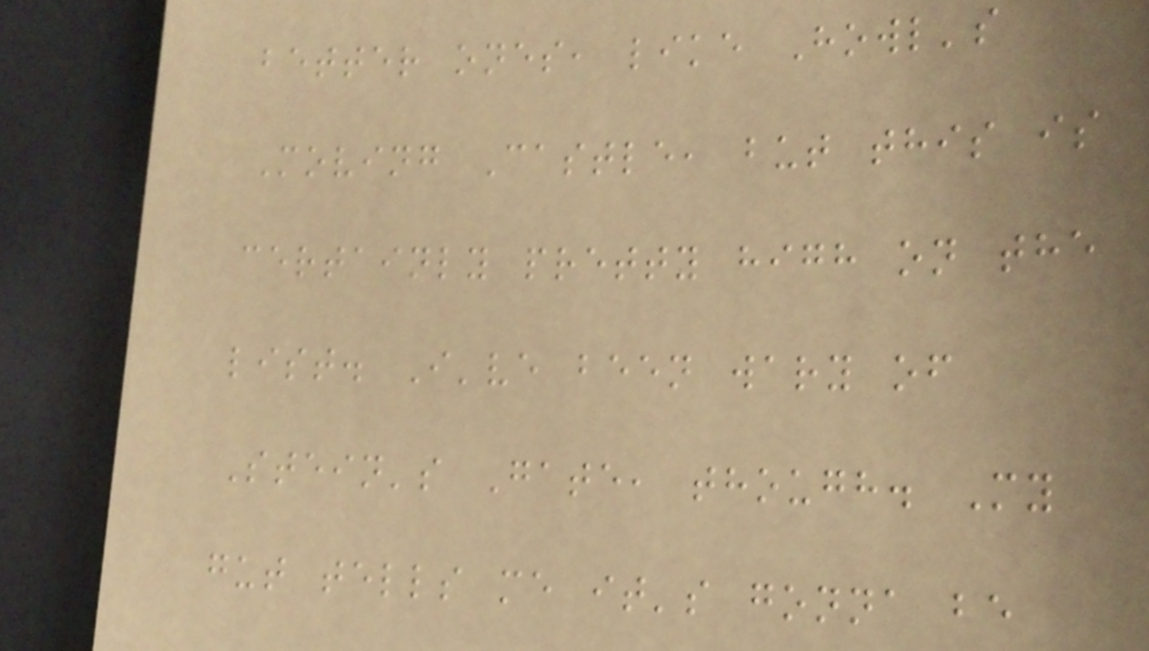better ones, like Howl's
Moving Castle, but this is
certainly pretty high on the
list. I've been wary of
Stein's Gate, though. My
gut tells me it's gonna be
